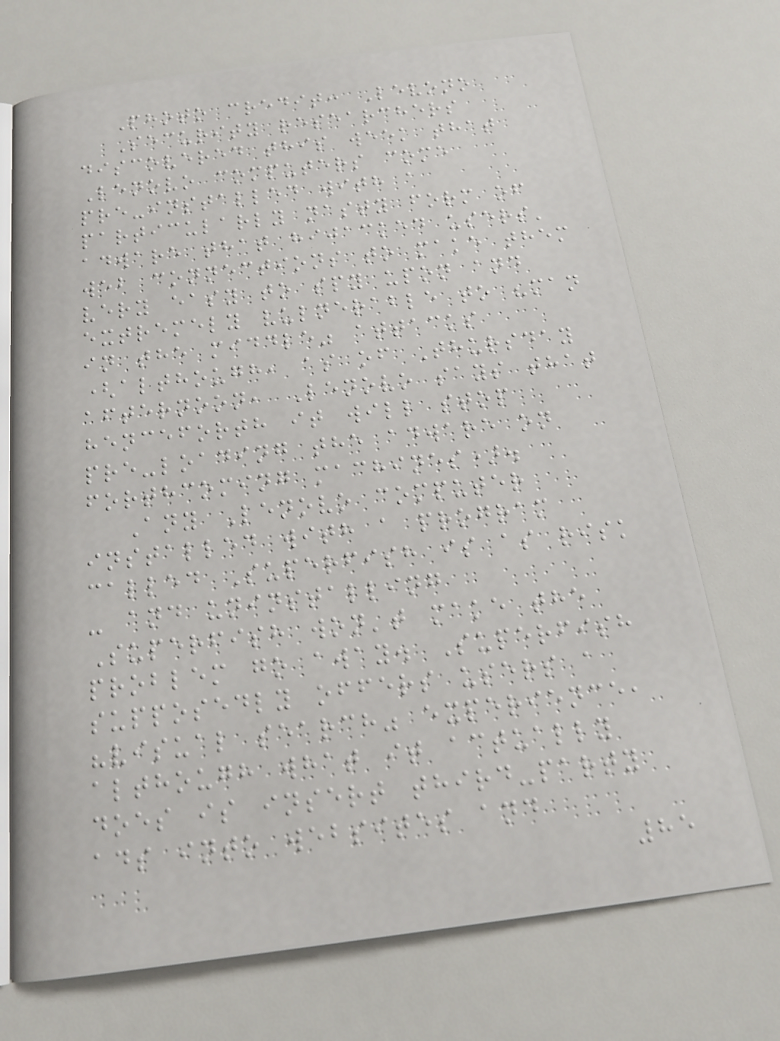Photo credit: Levono
Security researchers
discovered this week that
Lenovo computers come
pre-installed with a
particularly nasty form of
adware that hijacked users'
web connections to make them
very easy to spy upon and
extremely vulnerable to "man
in the middle" attacks
(although, as of Thursday
afternoon, Lenovo says that
henceforth it will stop
pre-loading the adware on
forthcoming machines).
Any Lenovo computer
installed with a program
called Superfish is as risk
- and uninstalling
Superfish won't make the
problem go away. Superfish
supposedly offers users a
"visual search" experience,
although what it actually
does is insert third-party
ads into websites and
85
